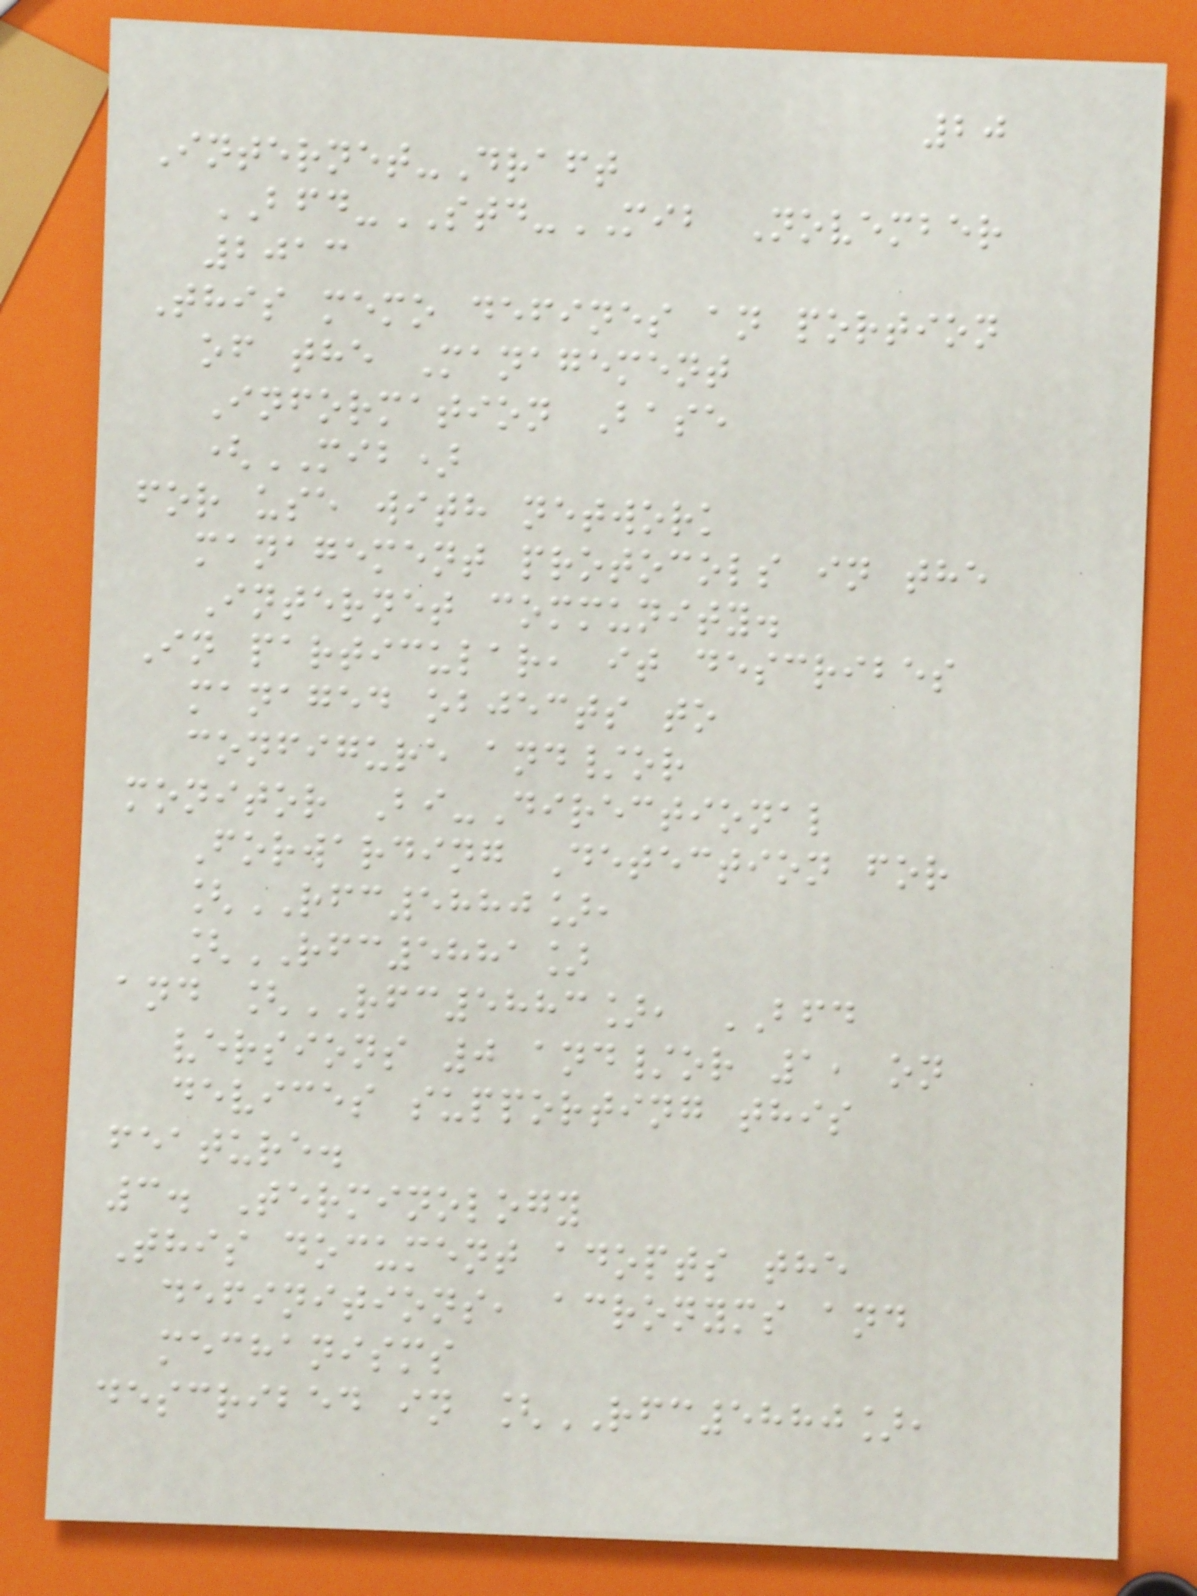20
Internet-Draft
BFD-STD-MIB November
2013
This memo defines an portion
of the Management
Information Base
(MIB)
for use with network
management protocols in the
Internet community.
In particular, it describes
managed objects to
configure and/or
monitor Bi-Directional
Forwarding Detection for
[RFC5880],
[RFC5881]
and [RFC5883], BFD
versions 0 and/or 1, on
devices supporting this
feature.
3. Terminology
This document adopts the
definitions, acronyms and
mechanisms
described in [RFC5880],
